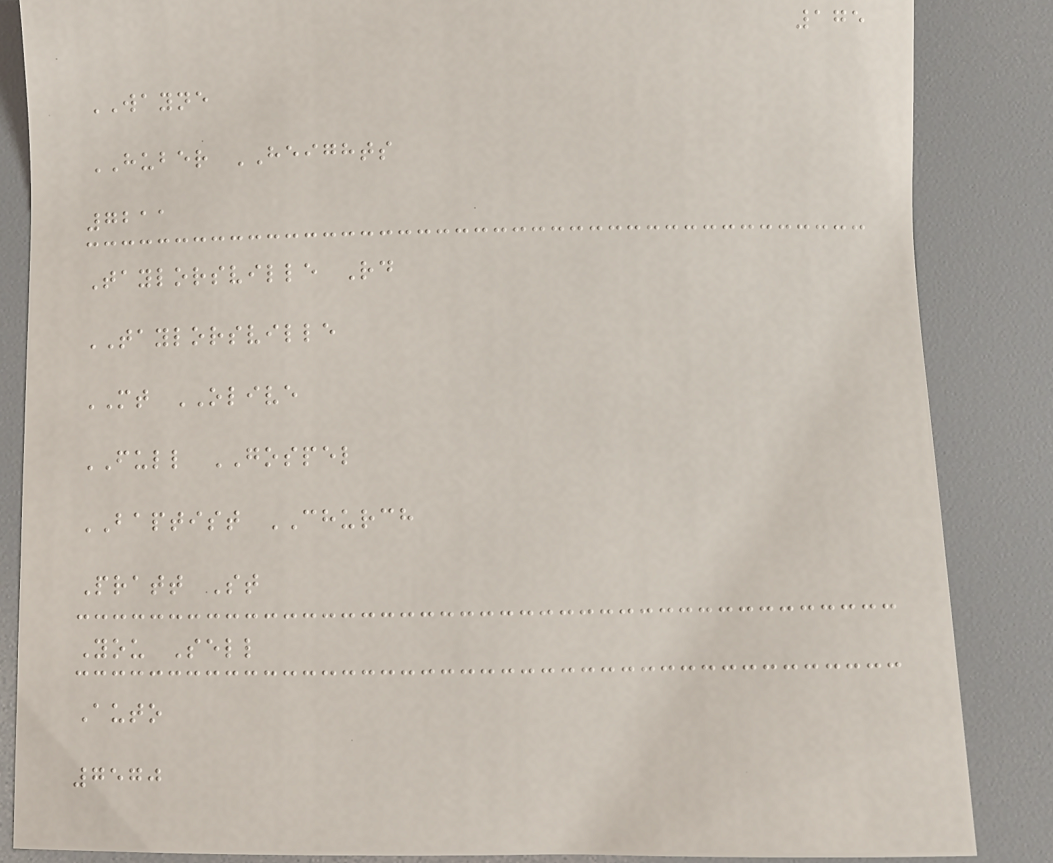175
WAYNE
HUBER HEIGHTS
7211
Taylorsville Rd
TAYLORSVILLE
MT OLIVE
FULL GOSPEL
BAPTIST CHURCH
Pratt St
You Sell
Auto
7570
